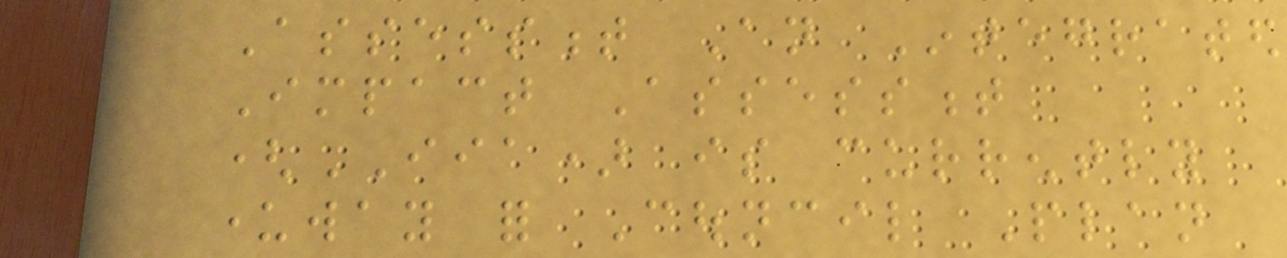Assessment An Integrated
Impact Assessment
(IIA) is currently
underway for Council Plan
